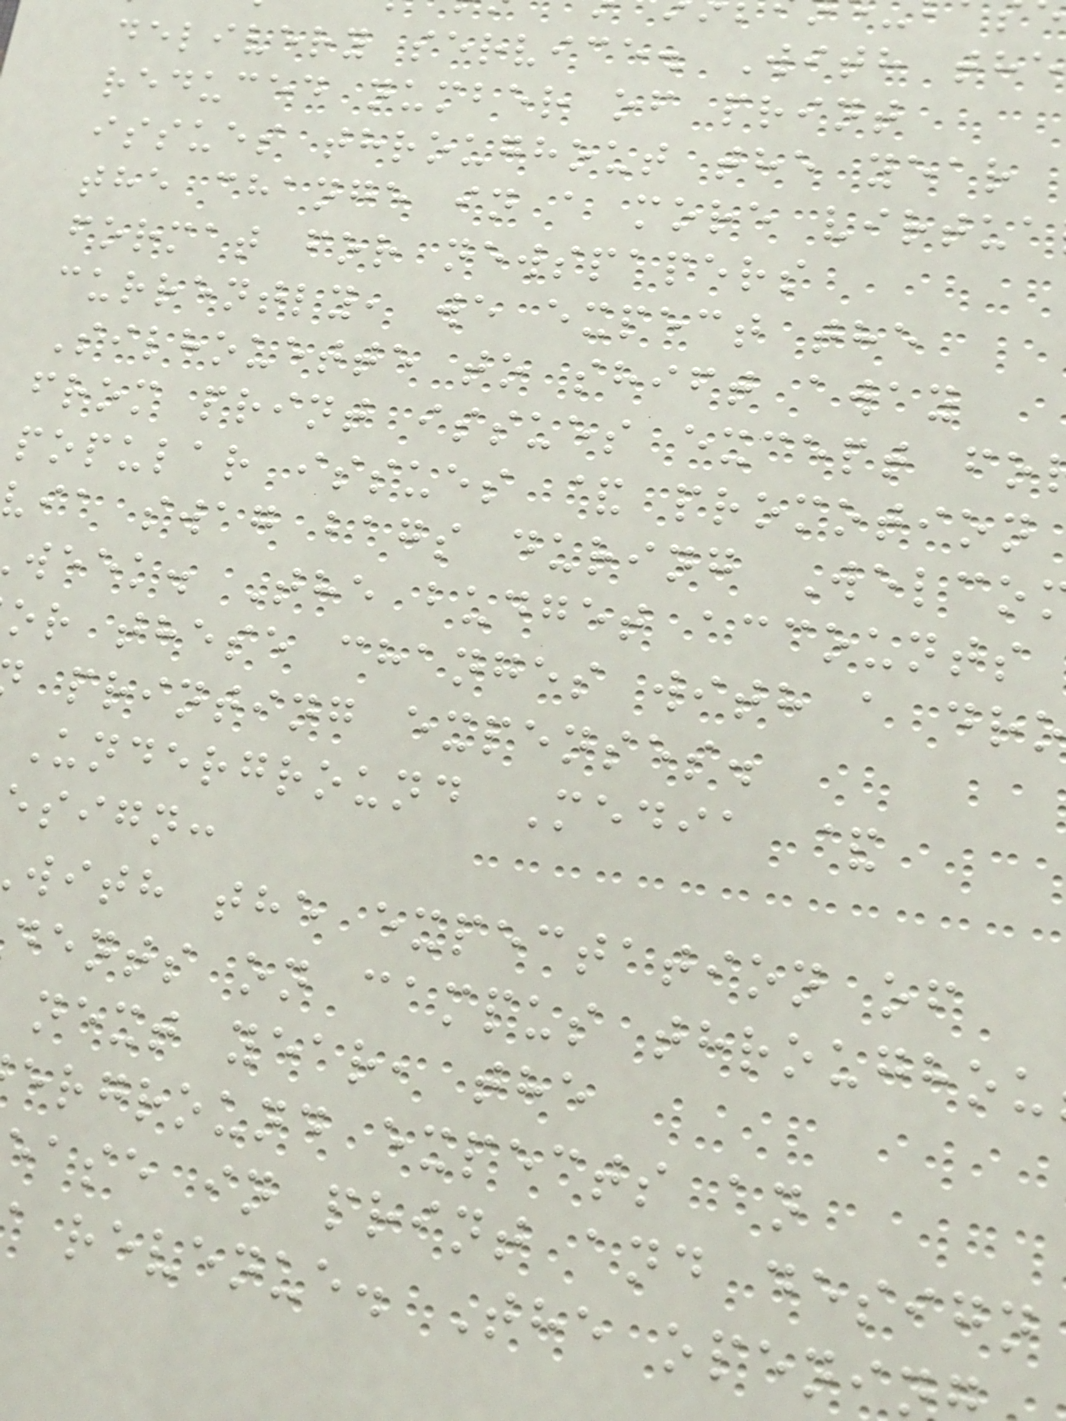delivery service. With the
reduced number of print
issues throughout the year
the change in a more virtua
format for newspapers
currently, we expect the
Silhouette to shift away
from print issues except fo
popular issues & promotion
via swag bags during Welco
week. The budget accounts
or these changes with a dro
printing expenses.
Underground Media &
esign:
with the expectation of
dents on campus throughou
next year, the
erground expects an
ease in print and design
revenue. The openi
